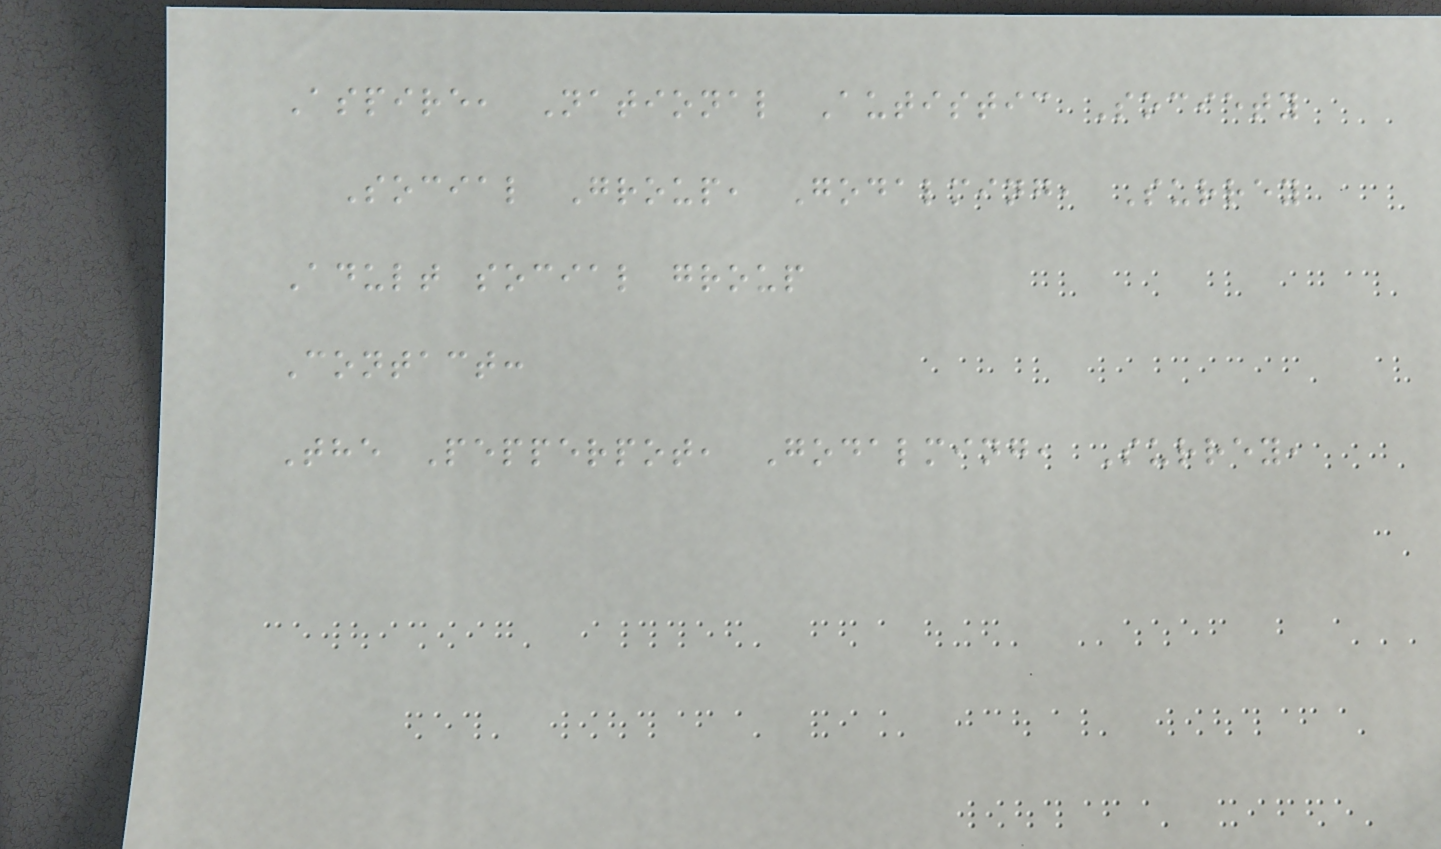Aspire, National Autistic Society
Social Group, Godalming, Surrey
Adult social group
Contact:
The Pepperpot, Godalming, Surrey,
